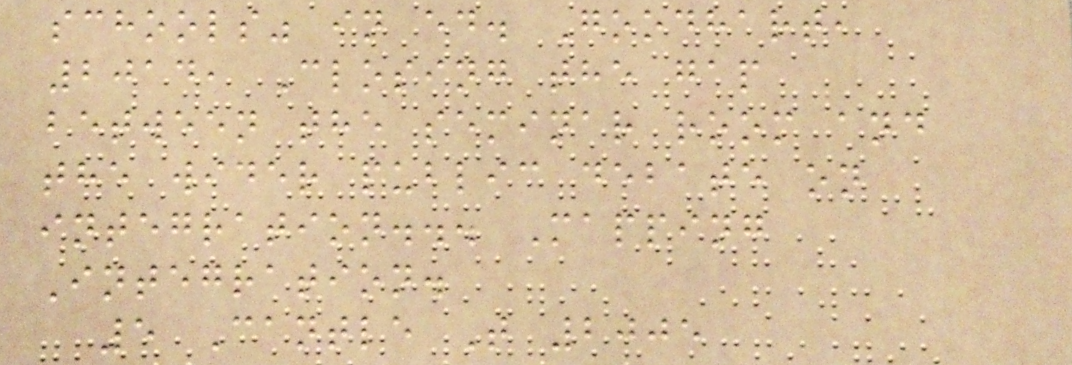schools" in ed. Goodhart,
2014, Closing the gap
between the seminar room and
the wider public debate on
integration... Mapping
Integration.
5 Cantle T 2005
